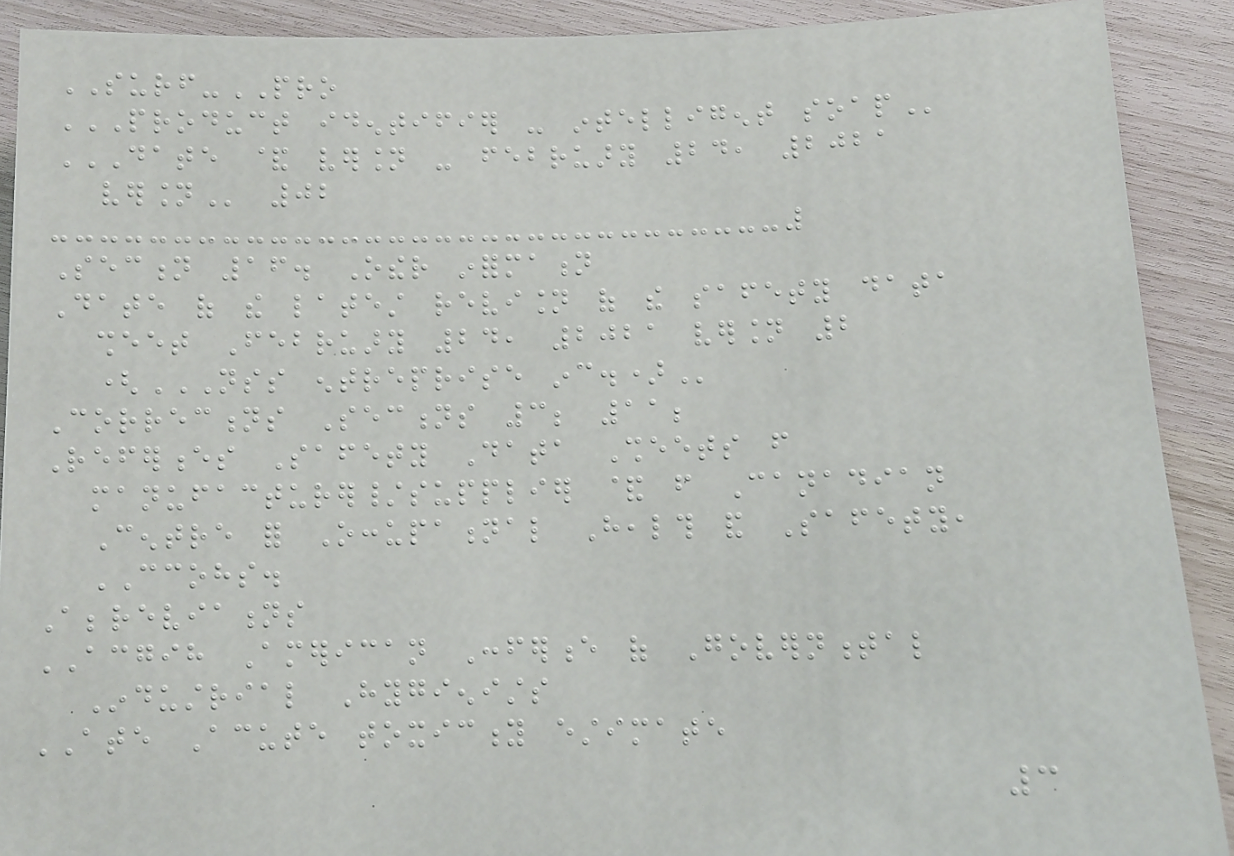SURF-PRO
PRODUCT IDENTIFIER - INTELLIGENT SOAP
DATE & VERSION - FEBRUARY 24, 2021
VERSION 02
Section 16. Other information
Date of the latest revision of the safety data
sheet February 24, 2021 version 2
(NSS ENTREPRISE INC.)
Corrections Sections 3; 11;
References Safety Data Sheets from
manufacturer/supplier & from Canadian
Centre for Occupational Health and Safety,
CCOHS.
Abbreviations
ACGIH American Conference of Governmental
Industrial Hygienists
ATE Acute toxicity estimate
3
